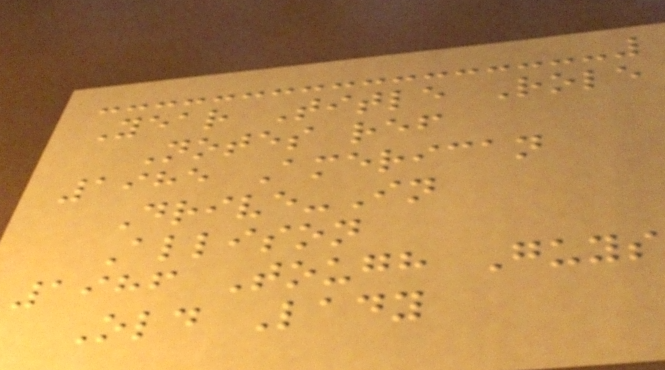Year Title Role
Notes ref
1985 American
Drive-In
Allison
1986 Tough Guys
Old Lady
